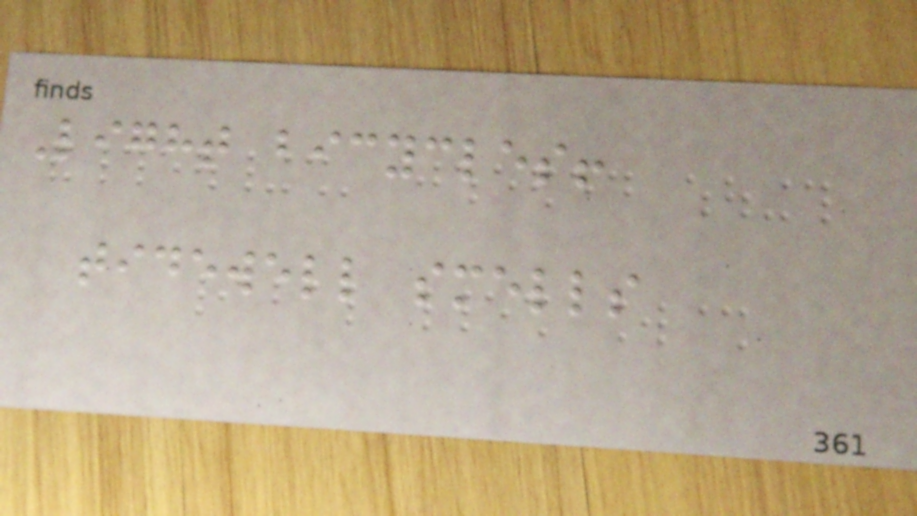Light bicycles!
tidewell smells
